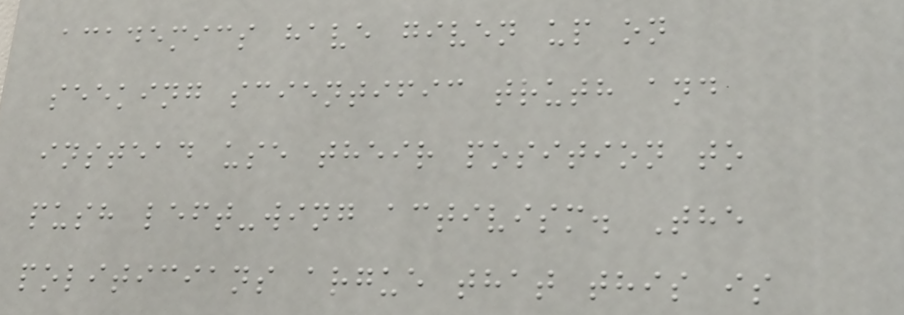academics have given up on
seeking scientific truth and
instead use their position to
push left-wing activism. The
politicians argue that this is
